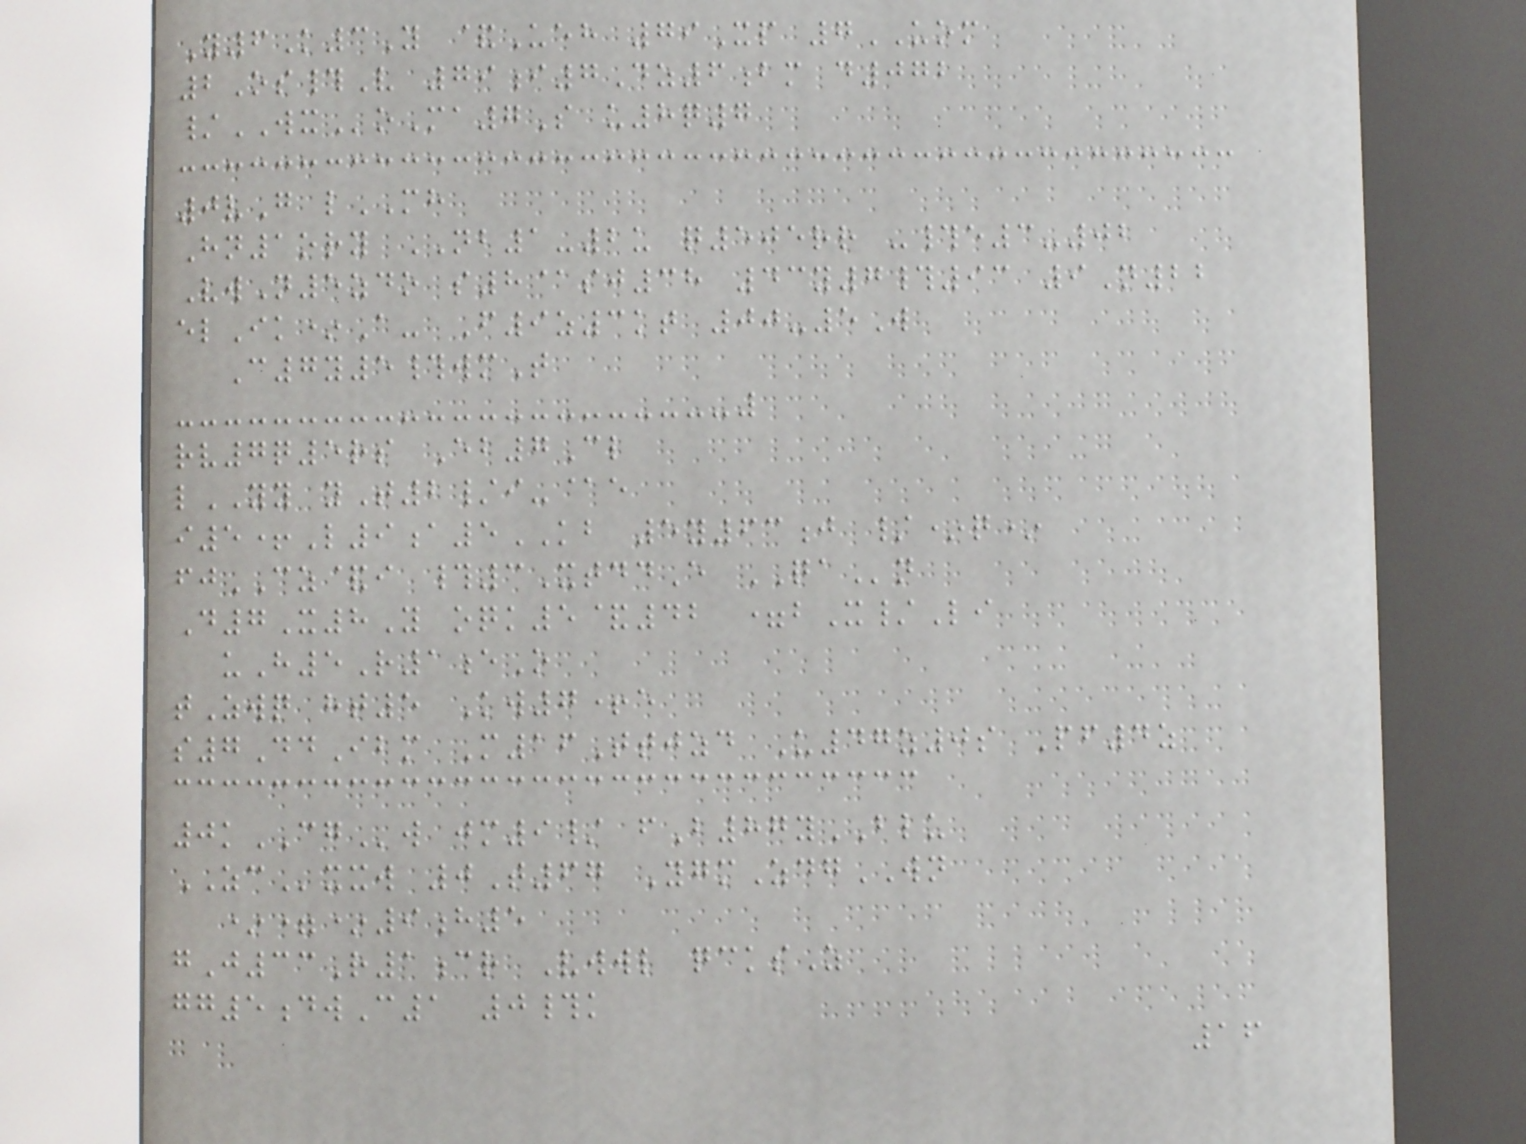Y6K3Y &Ueh 79Xp 7UOM
2Os#V 79i7Dz6bm d072
/WXoMa7S u8q7
0vG lMH
Hn1ory NB1-2u q505rr -#e3-02
VwN5zdo s8@sj38 43y7#93 9N22
elIk*A- F9z3kt 00-5W
C7y5#wmT
rv7q5rs Eb7Cl
lYY yT2/i-@e
i5+L9a5KB 5y63j /*q*
fjCZ&i #3XtddE QAn
D7X8Y oqk5&42 =bX/Li
uH5R1eO
tZwq ht5 Kw7+e
s7DdIbm M16Ttjzd U47z0s Pf4z
0kCGw jm9/ fB87yBLU
ZCxxw 0T67 YgmZdgWN
*=*9h5
gJ33R1cr Vwwl qcksZ
gg5dwC1 0#k
16
